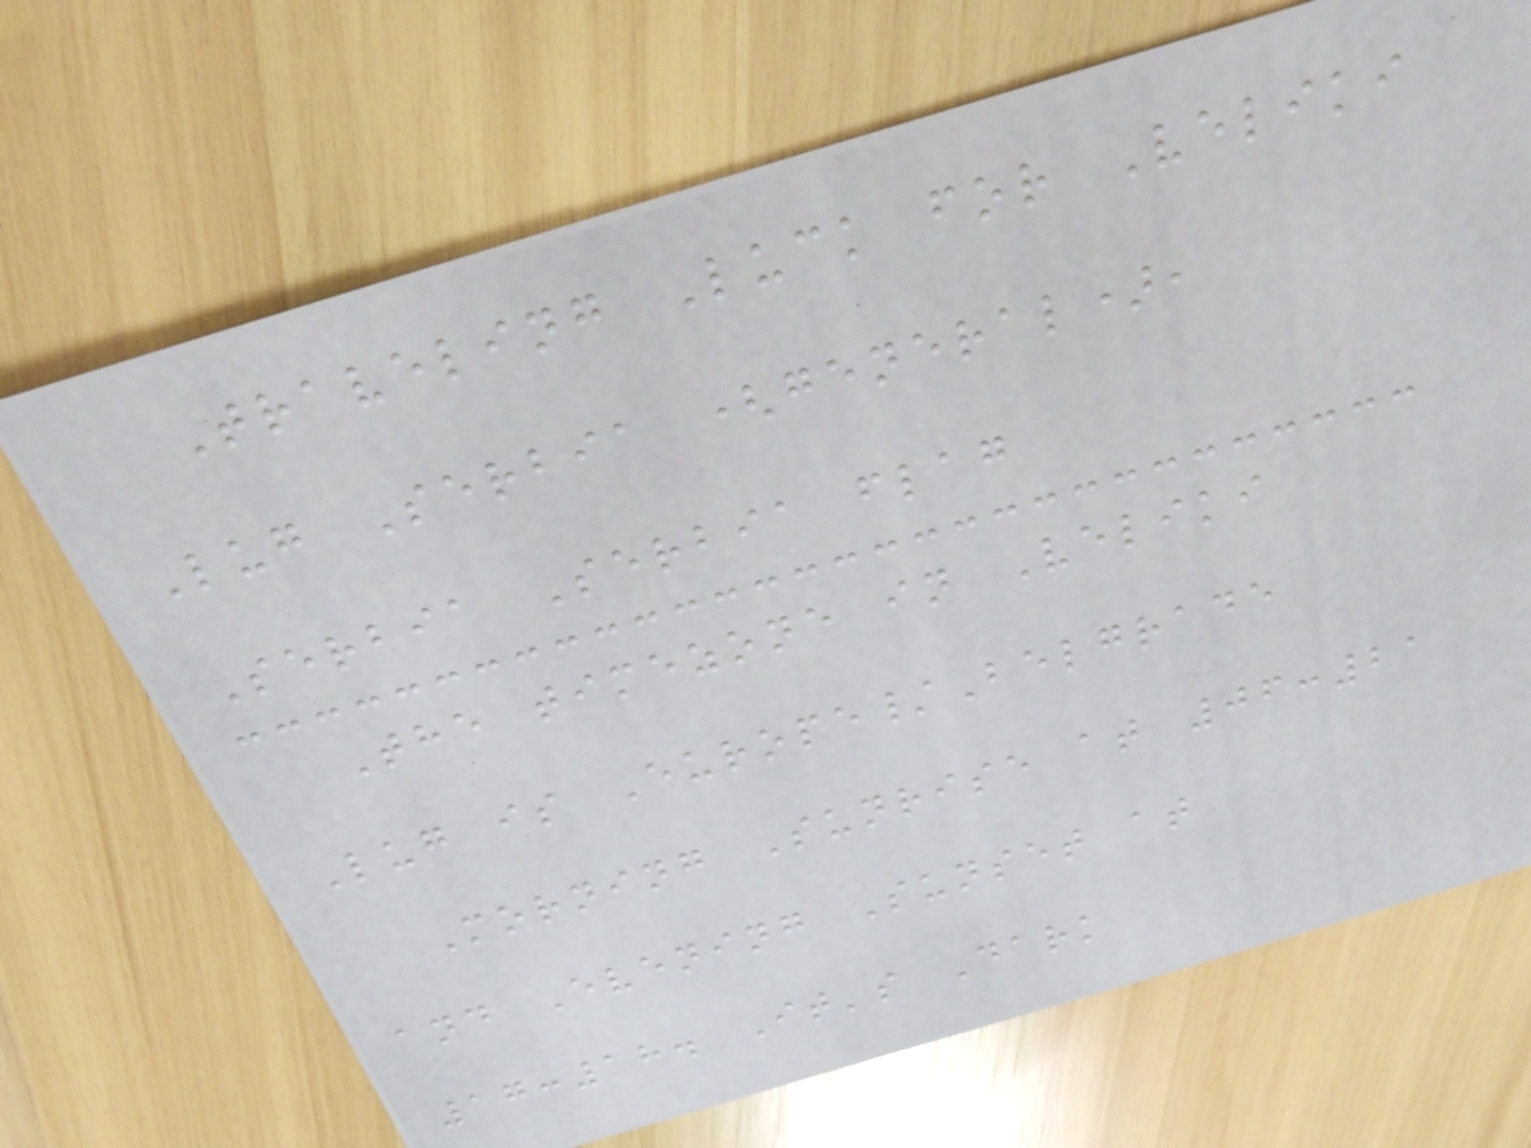Traveling Luck for Veliki
Lug Serbia (general),
Serbia Serbia flag
The timezone in Veliki
Lug is Europe/Belgrade
Morning Sunrise at 06:21
and Evening Sunset at
17:18. It's Dark
